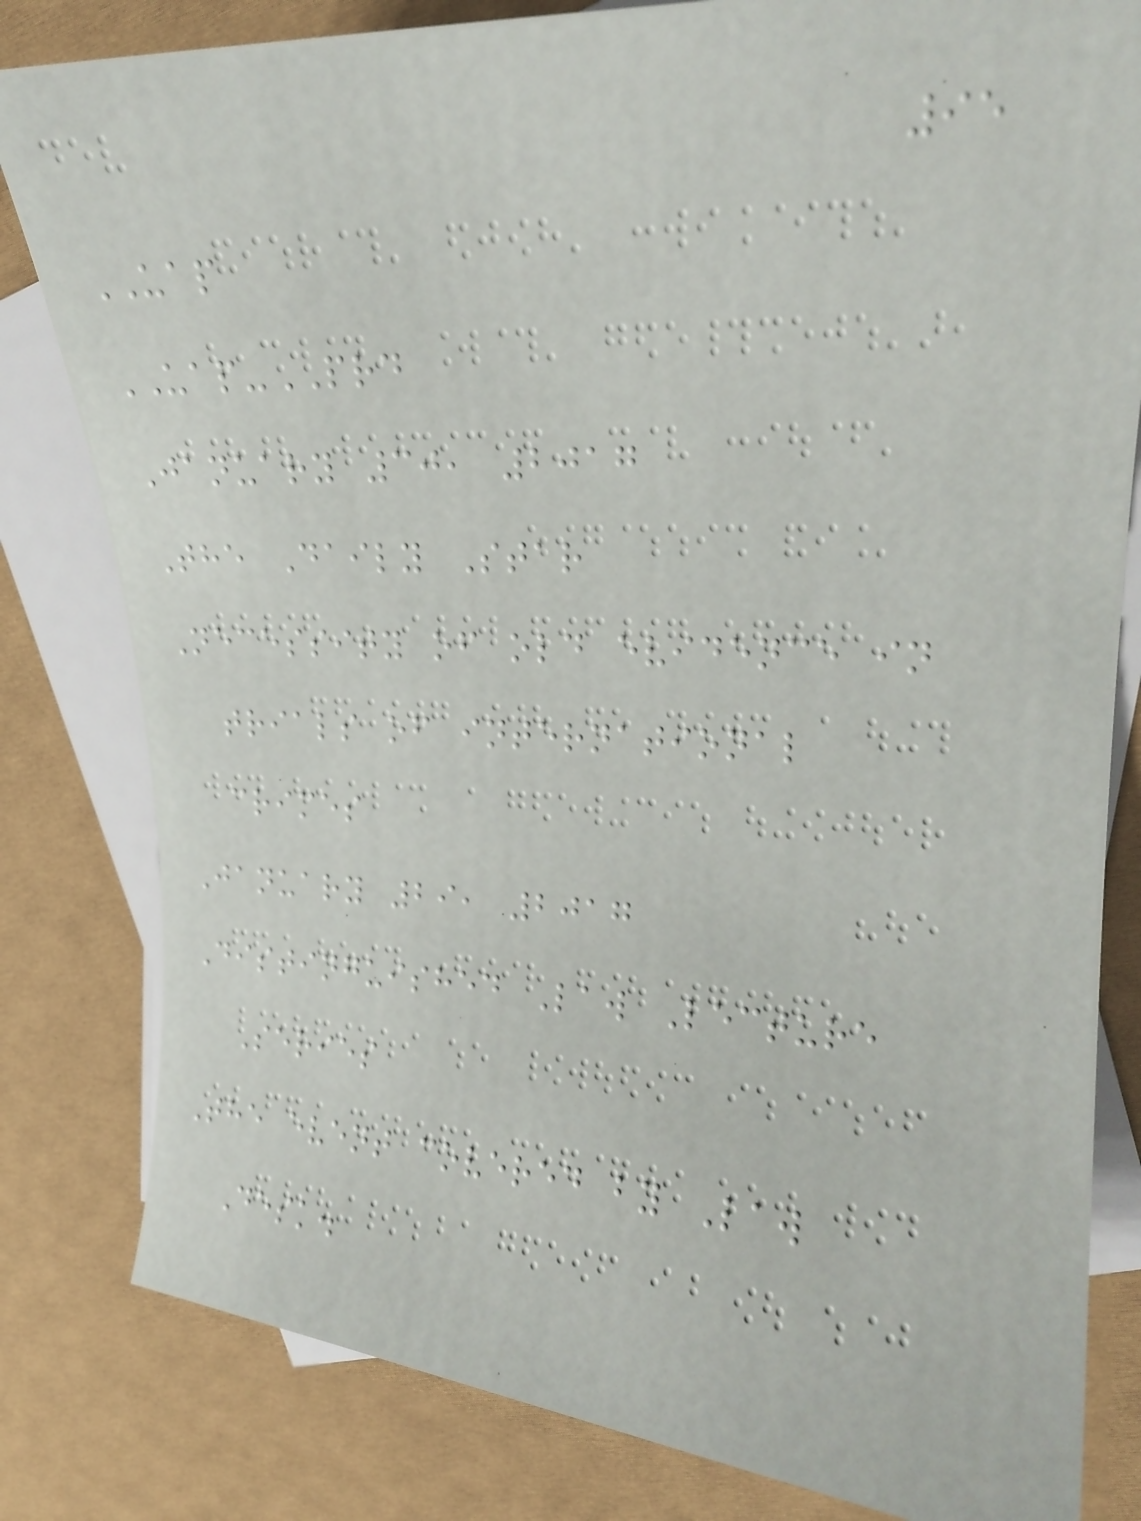95
UAP
UAP-PRD
January 30, 2017
The Daily Star
Necessity of old evidence in
trials of international
crimes
January 29, 2017
Distinguished Law Lecture
Series
The event covered by Law
Desk.
